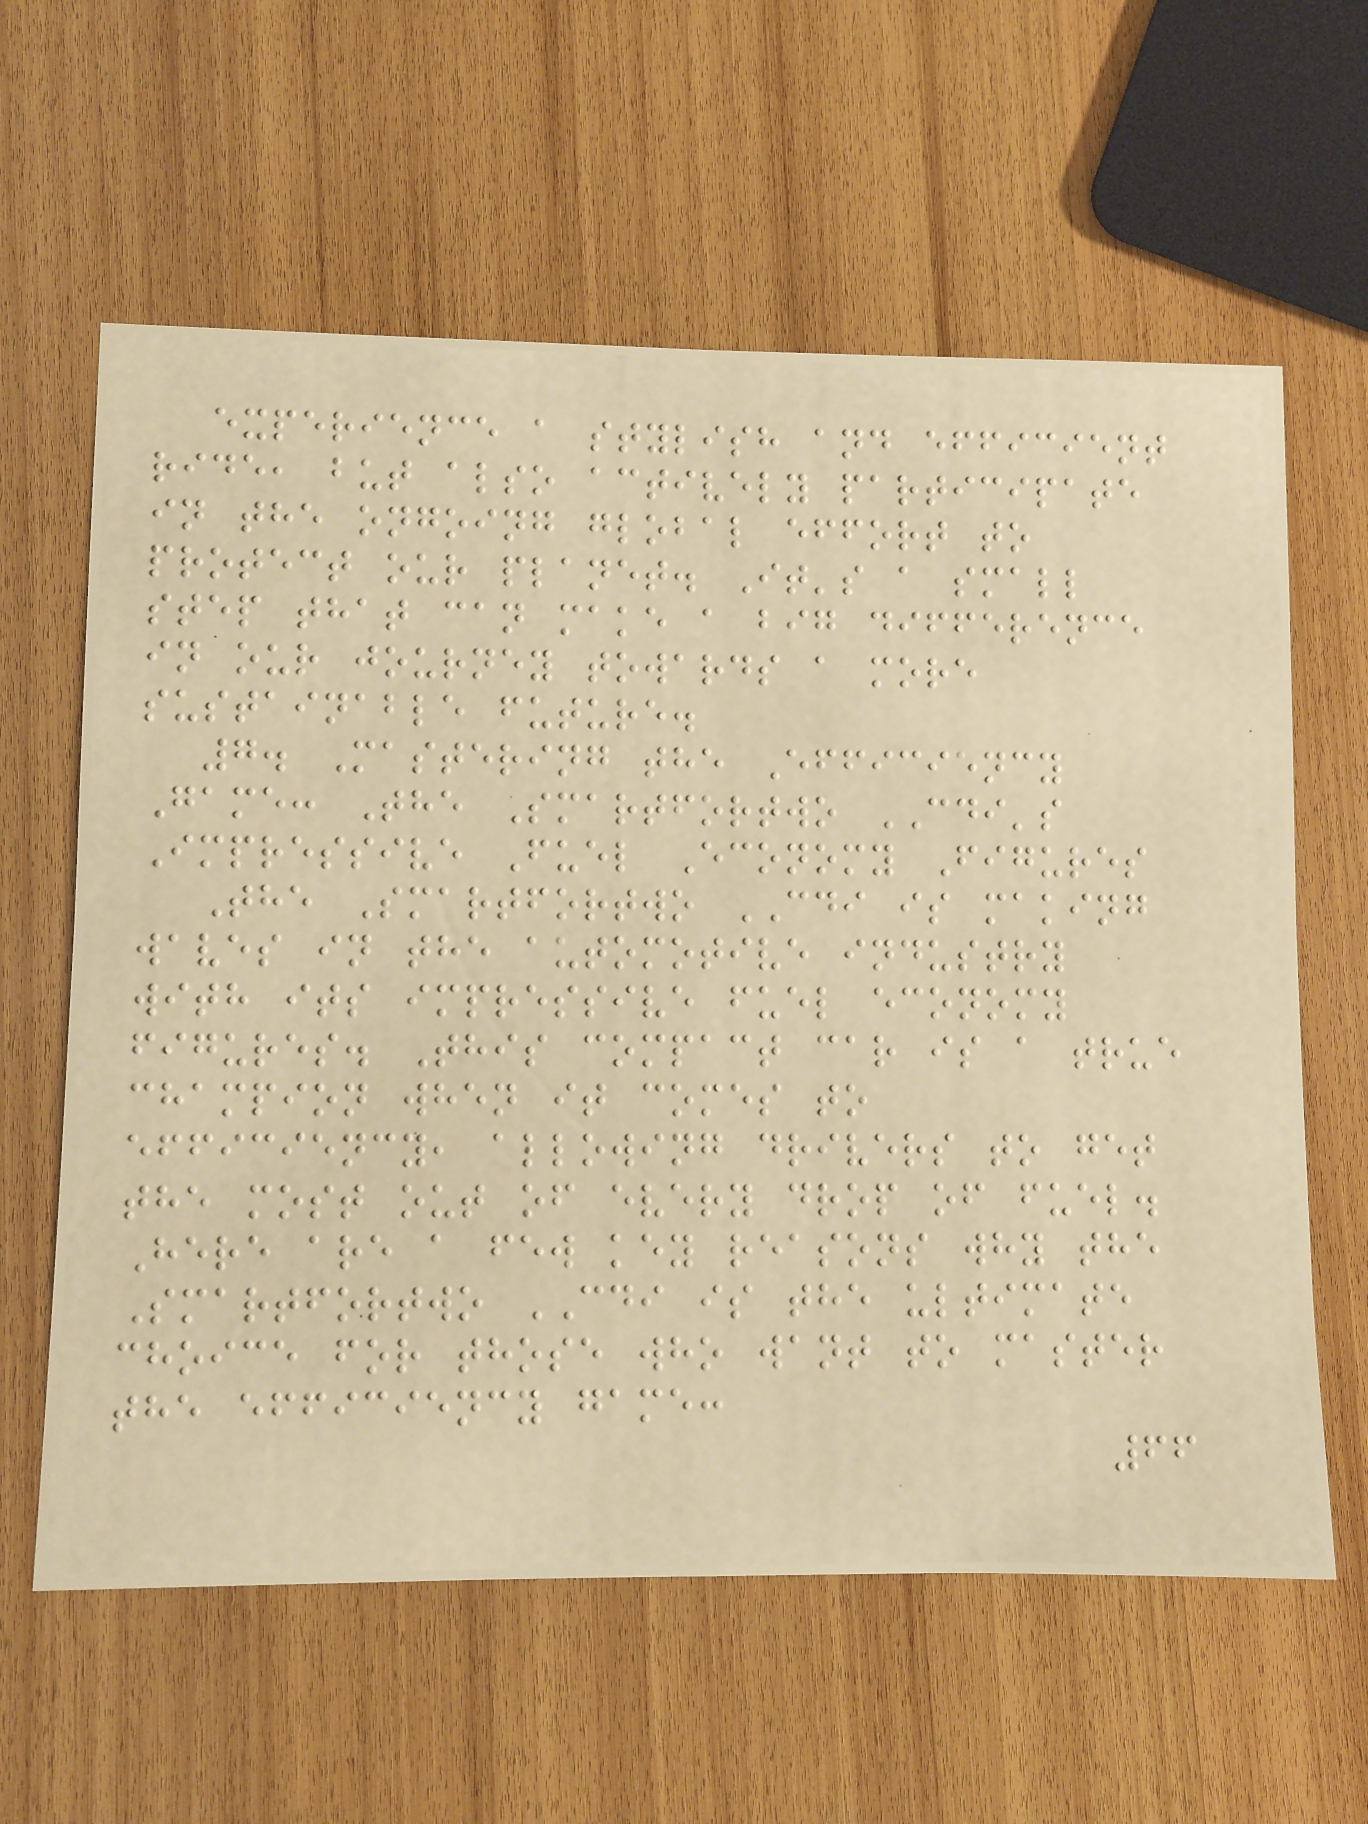experience a stylish and efficient
ride, but also actively participate
in the ongoing global effort to
protect our planet. It's a small
step that can make a big difference
in our journey towards a more
sustainable future.
7. Mastering the Efficiency
Game: The Smartfortwo CDI's
Impressive Fuel Economy Figures
The Smartfortwo CDI is making
waves in the automotive industry
with its impressive fuel economy
figures. This compact car is a true
champion when it comes to
efficiency, allowing drivers to get
the most out of every drop of fuel.
Here are a few key reasons why the
Smartfortwo CDI is the ultimate
choice for those who want to master
the efficiency game:
66
